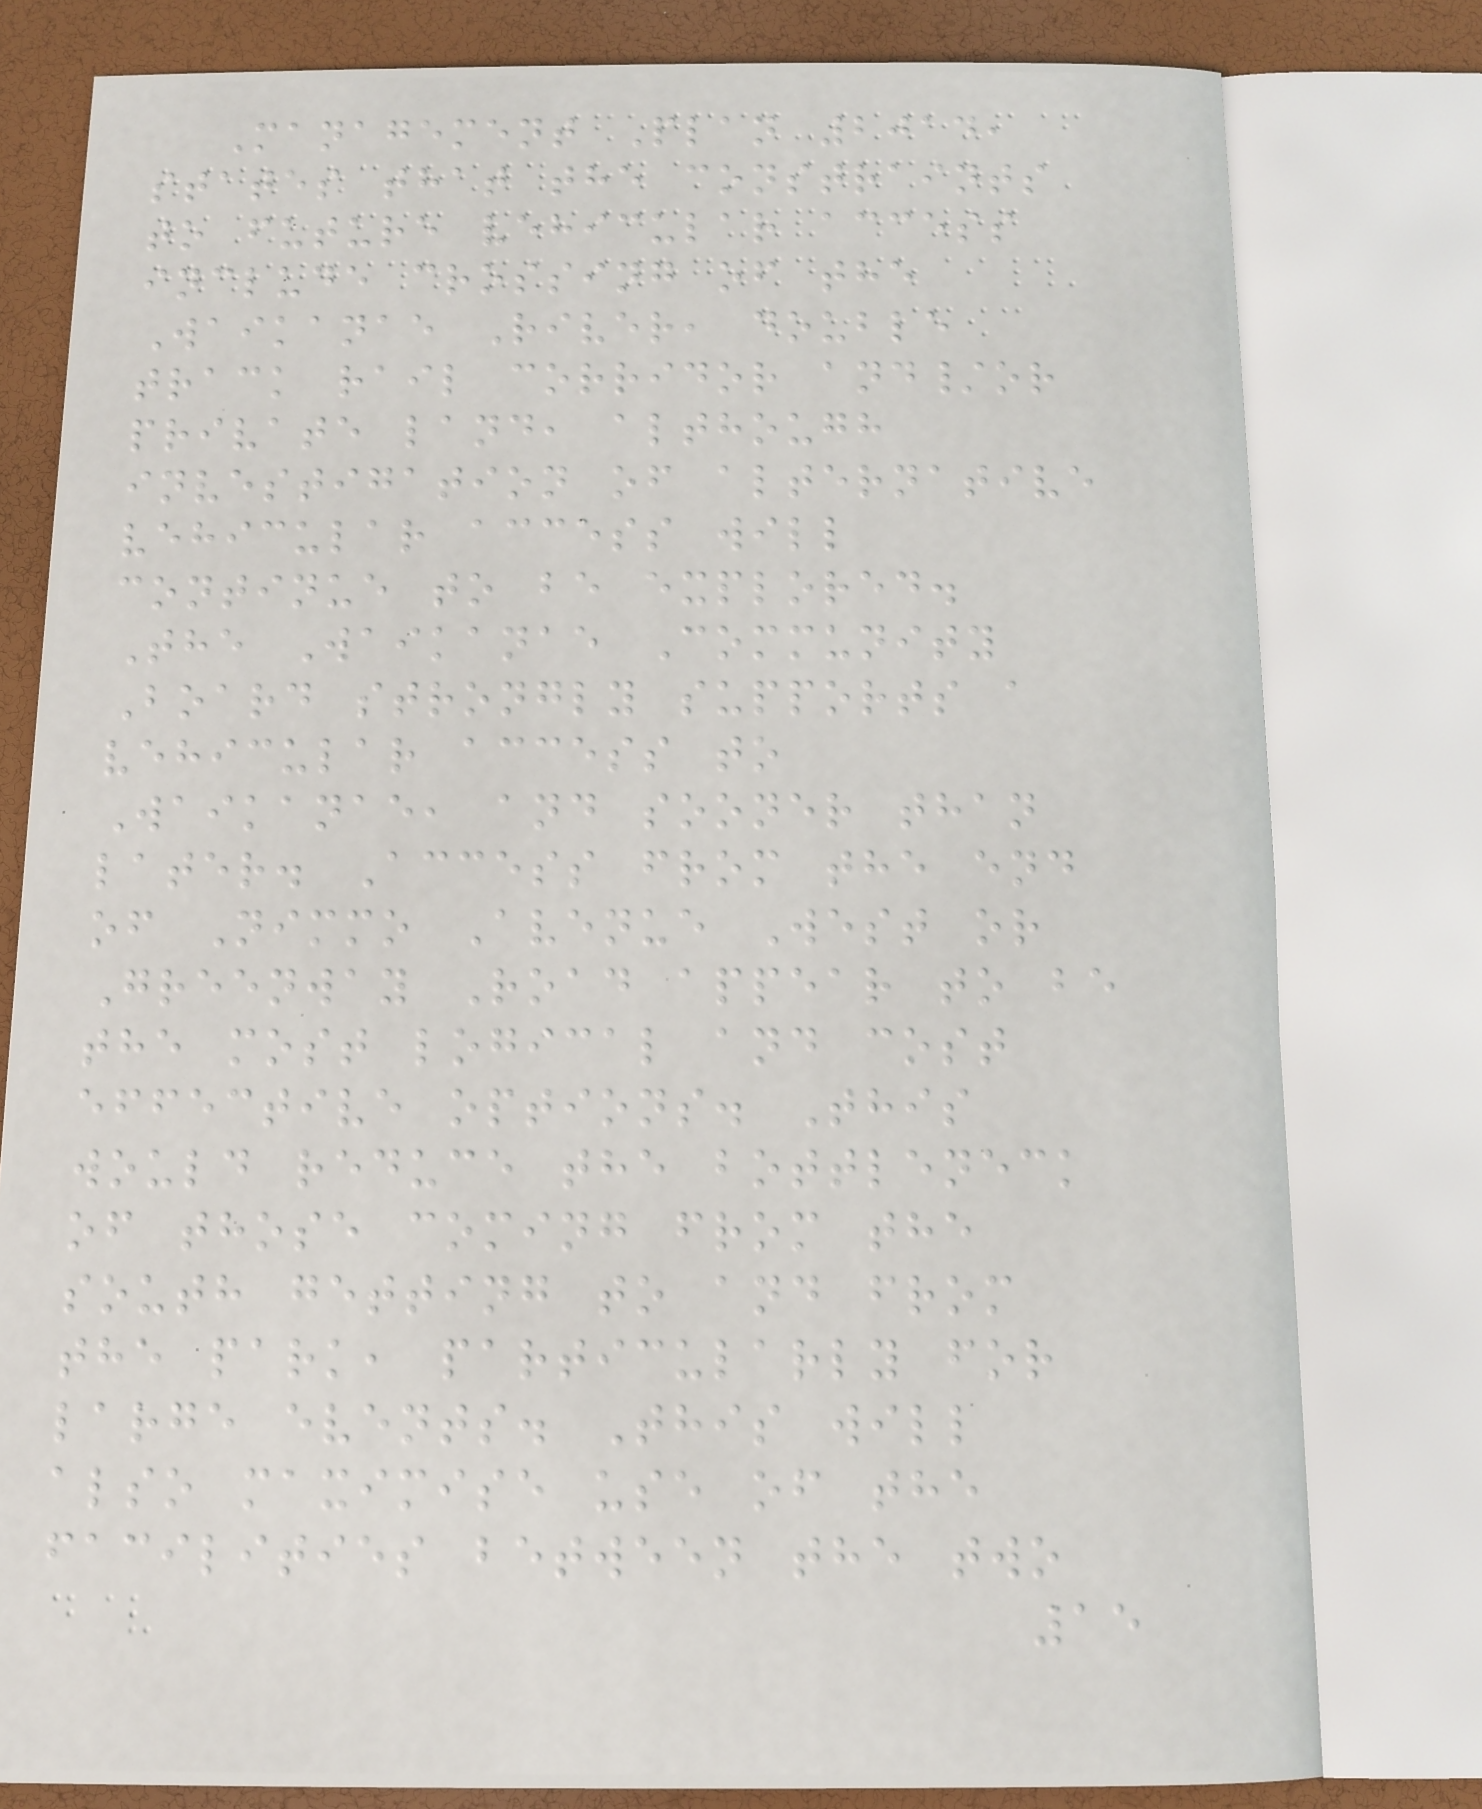Management Plan 2014,
states that the constraints
to future vehicular access
include crossing of the
Waikanae River, double
track rail corridor and/or
private land, although
investigation of alternative
vehicular access will
continue to be explored.
The Waikanae Community
Board strongly supports a
vehicular access to
Waikanae, and sooner than
later. Access from the end
of Nimmo Avenue West or
Greenway Road appear to be
the most logical and cost
effective options. This
would reduce the bottleneck
of those coming from the
south getting to and from
the park, particularly for
large events. This will
also maximise use of the
facilities between the two
15
